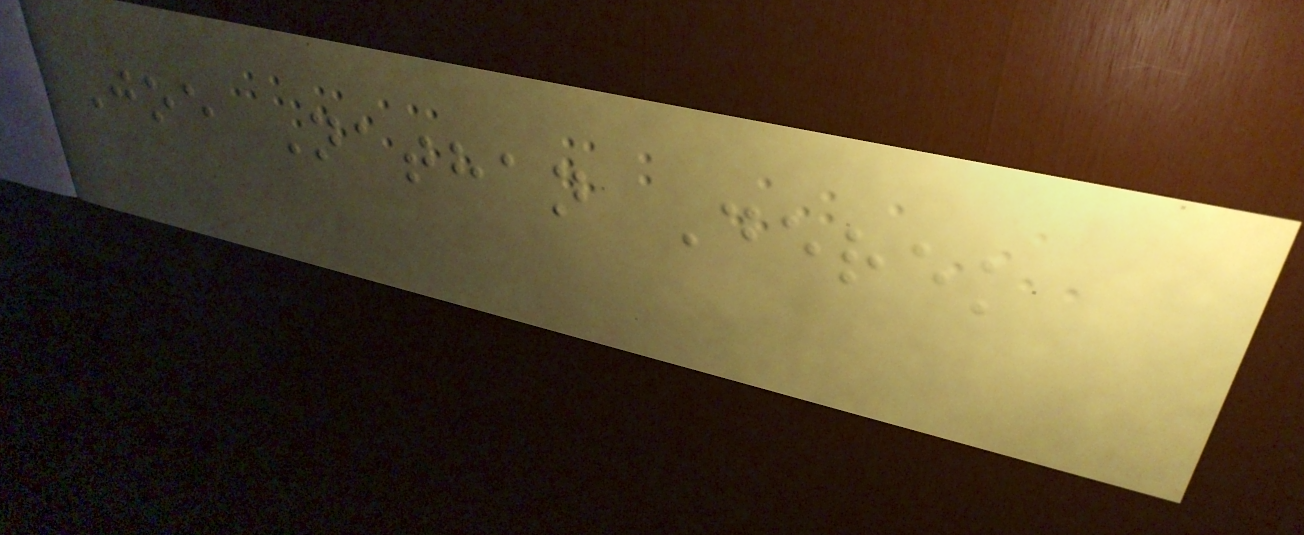Joe Nathan Derek
